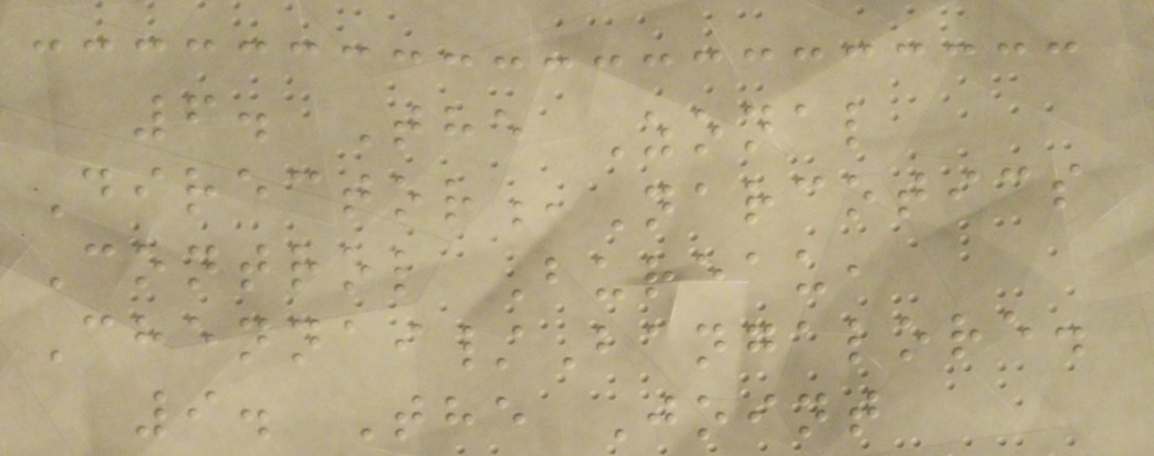6. The Zonal
Director,Narcotics
Control Bureau,
Chennai/Bangalore.
9. The Joint
